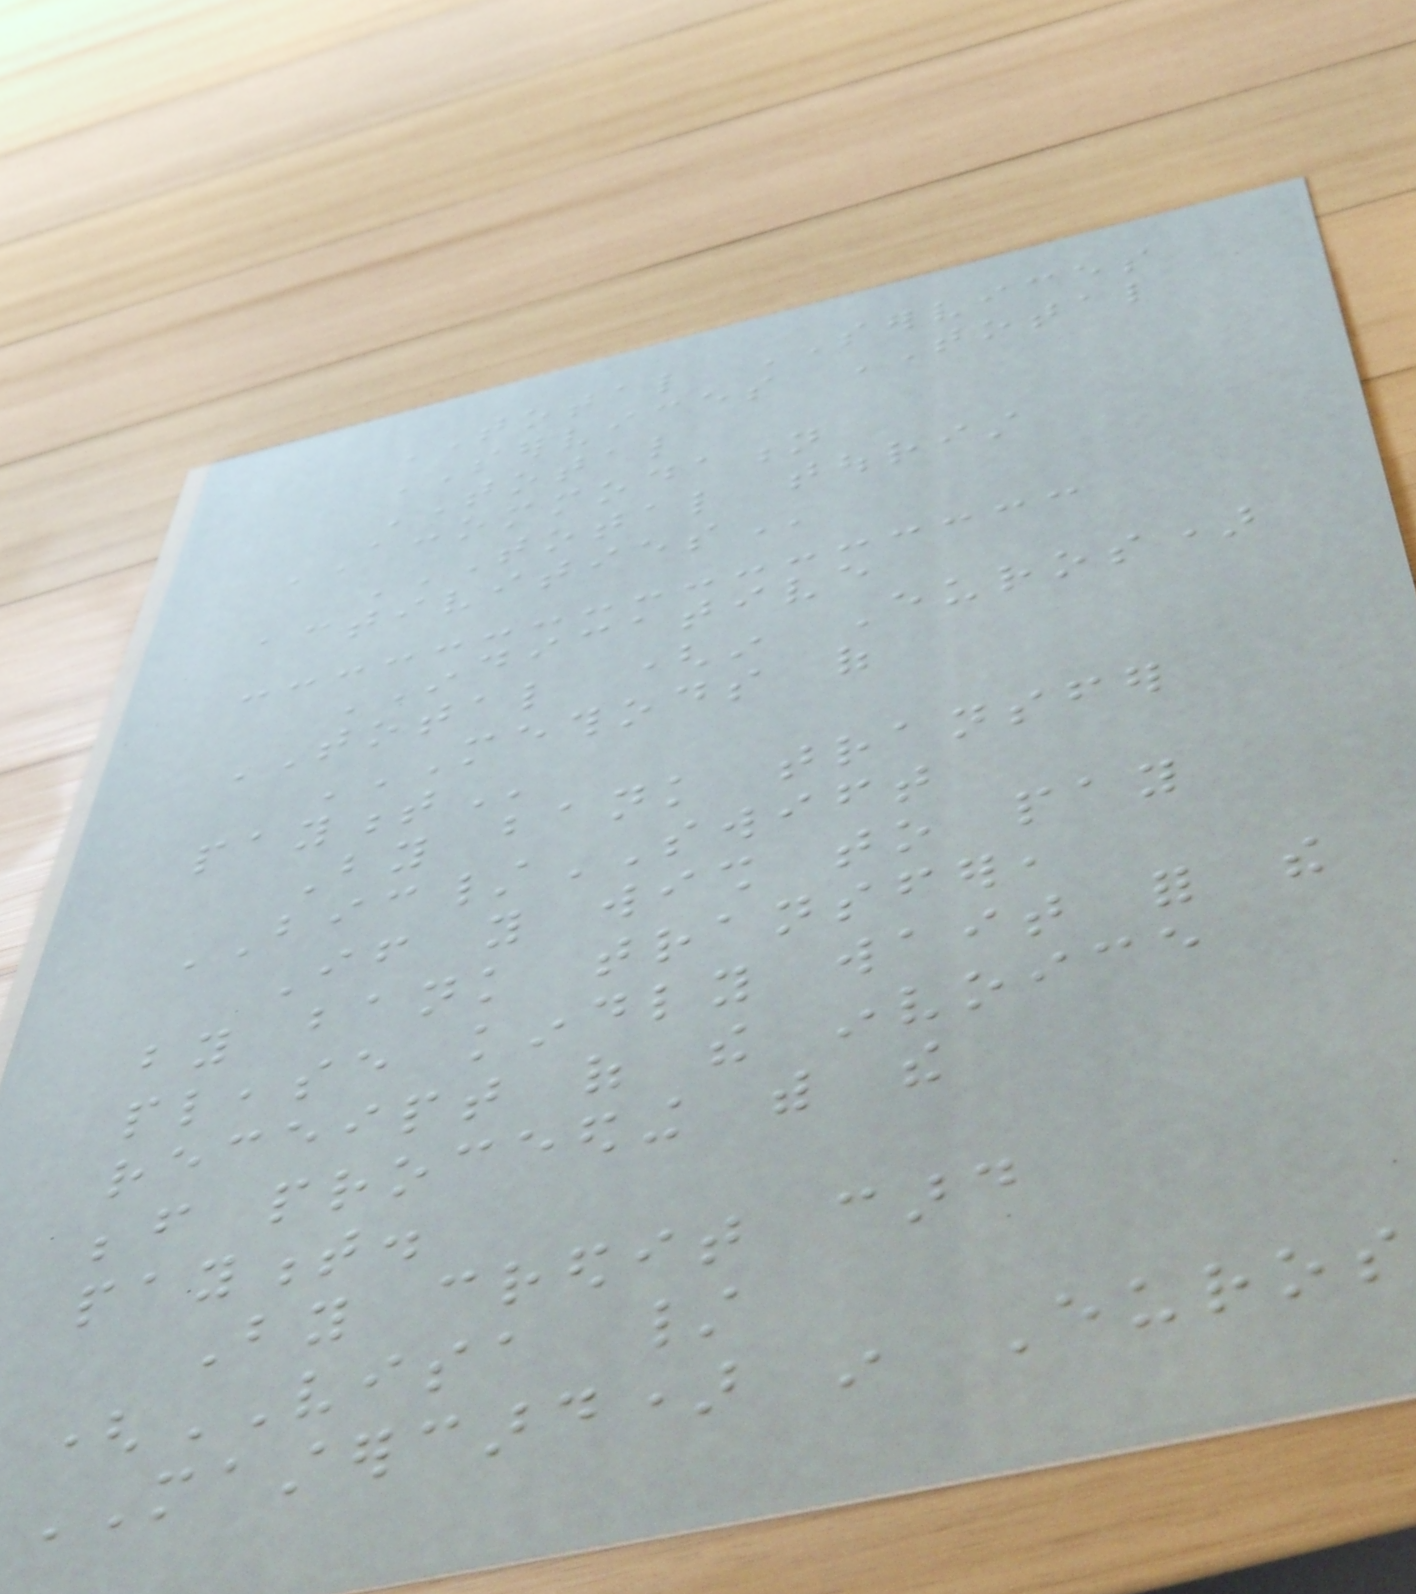TOTAL SERVICES
SERVICES TOTAL
TOTAL
ACCOMMODATION
TOTAL TOURIST
ACTIVITIES
INDICATIVE
TOTAL (in Euros)
METHODS OF
PAYMENT
By bank transfer
BIC/SWIFT
If you wish to pay
by bank transfer,
please kindly wait for the
receipt of the invoice
before proceeding with the
payment.
By credit card
(VISA /
MASTERCARD) in Euros
